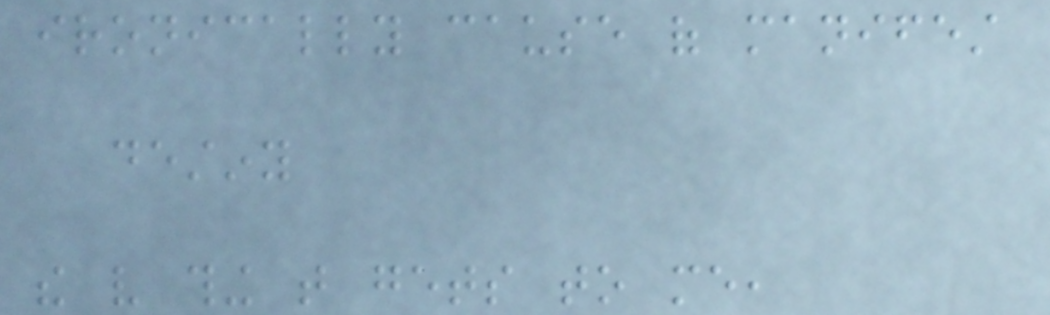ironically cause of manifest
destiny
the very thing that gets to me,
